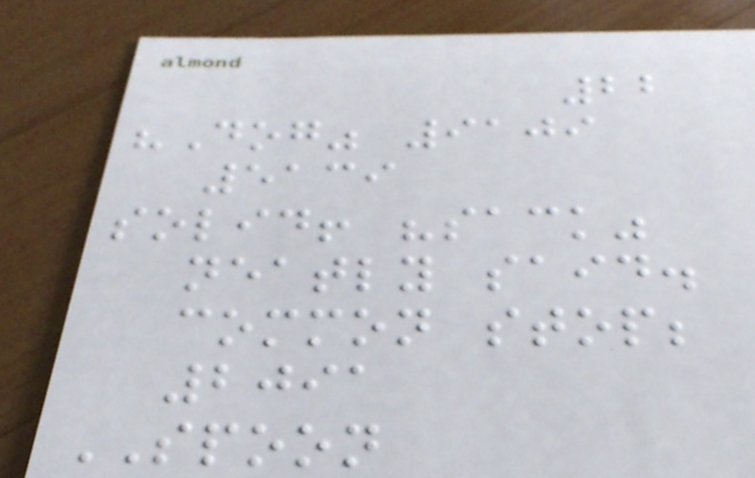22
"Dog" 9109
5139
solid! "sack"
neatly said.
common stop;
2091
SPOON
